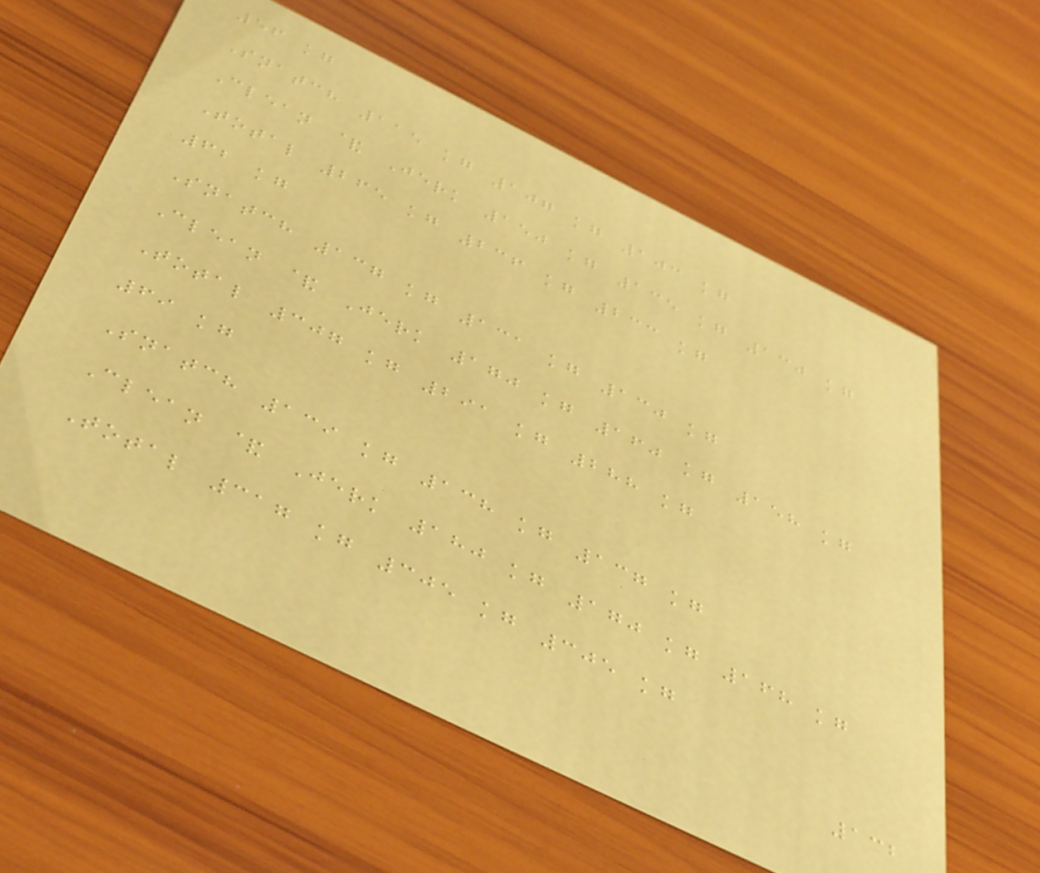56 kg
Snatch 115 kg 107 kg 103 kg
Clean & Jerk 150 kg 135 kg 130 kg
Total 265 kg 236 kg 233 kg
62 kg
Snatch 137 kg 131 kg 130 kg
Clean & Jerk 170 kg 160 kg 158 kg
Total 307 kg 291 kg 288 kg
69 kg
Snatch 139 kg 138 kg 137 kg
Clean & Jerk 180 kg 170 kg 168 kg
Total 317 kg 305 kg 305 kg
132
